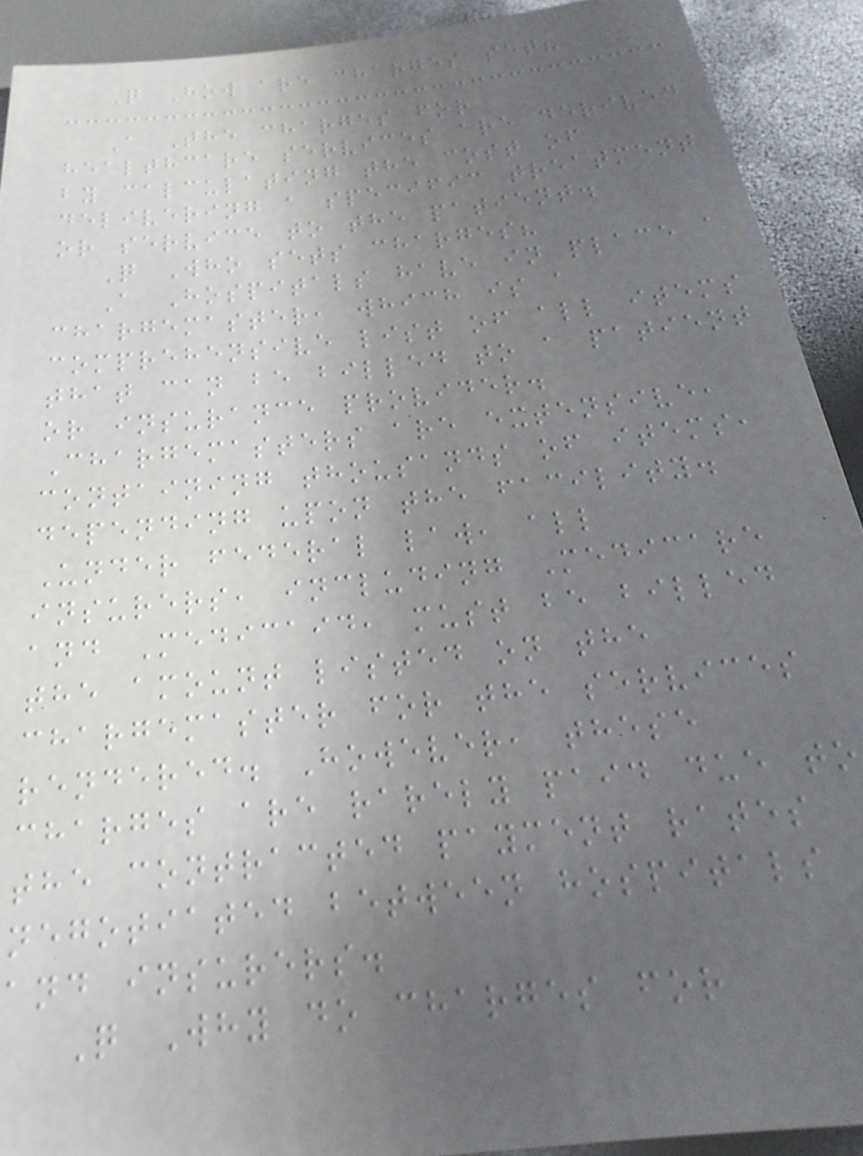Q How are charges set?
A The charges for
healthcare services are derived
by calculating the cost of
delivering a specific treatment
or service to the patient.
Q Who sets charges?
A Hospitals have in place a
chargemaster, which is a
comprehensive list of all items
that can be billed to a patient
or insurance provider.
Chargemasters are extensive,
containing thousands of items,
depending upon the facility.
Under federal law, all
insurers, including Medicare
and Medicaid, must be billed
the amount listed on the
chargemaster for the services
rendered. However, these
charges are rarely paid due to
the contracted payment rates
negotiated between hospitals
and insurers.
Q Why do charges for
